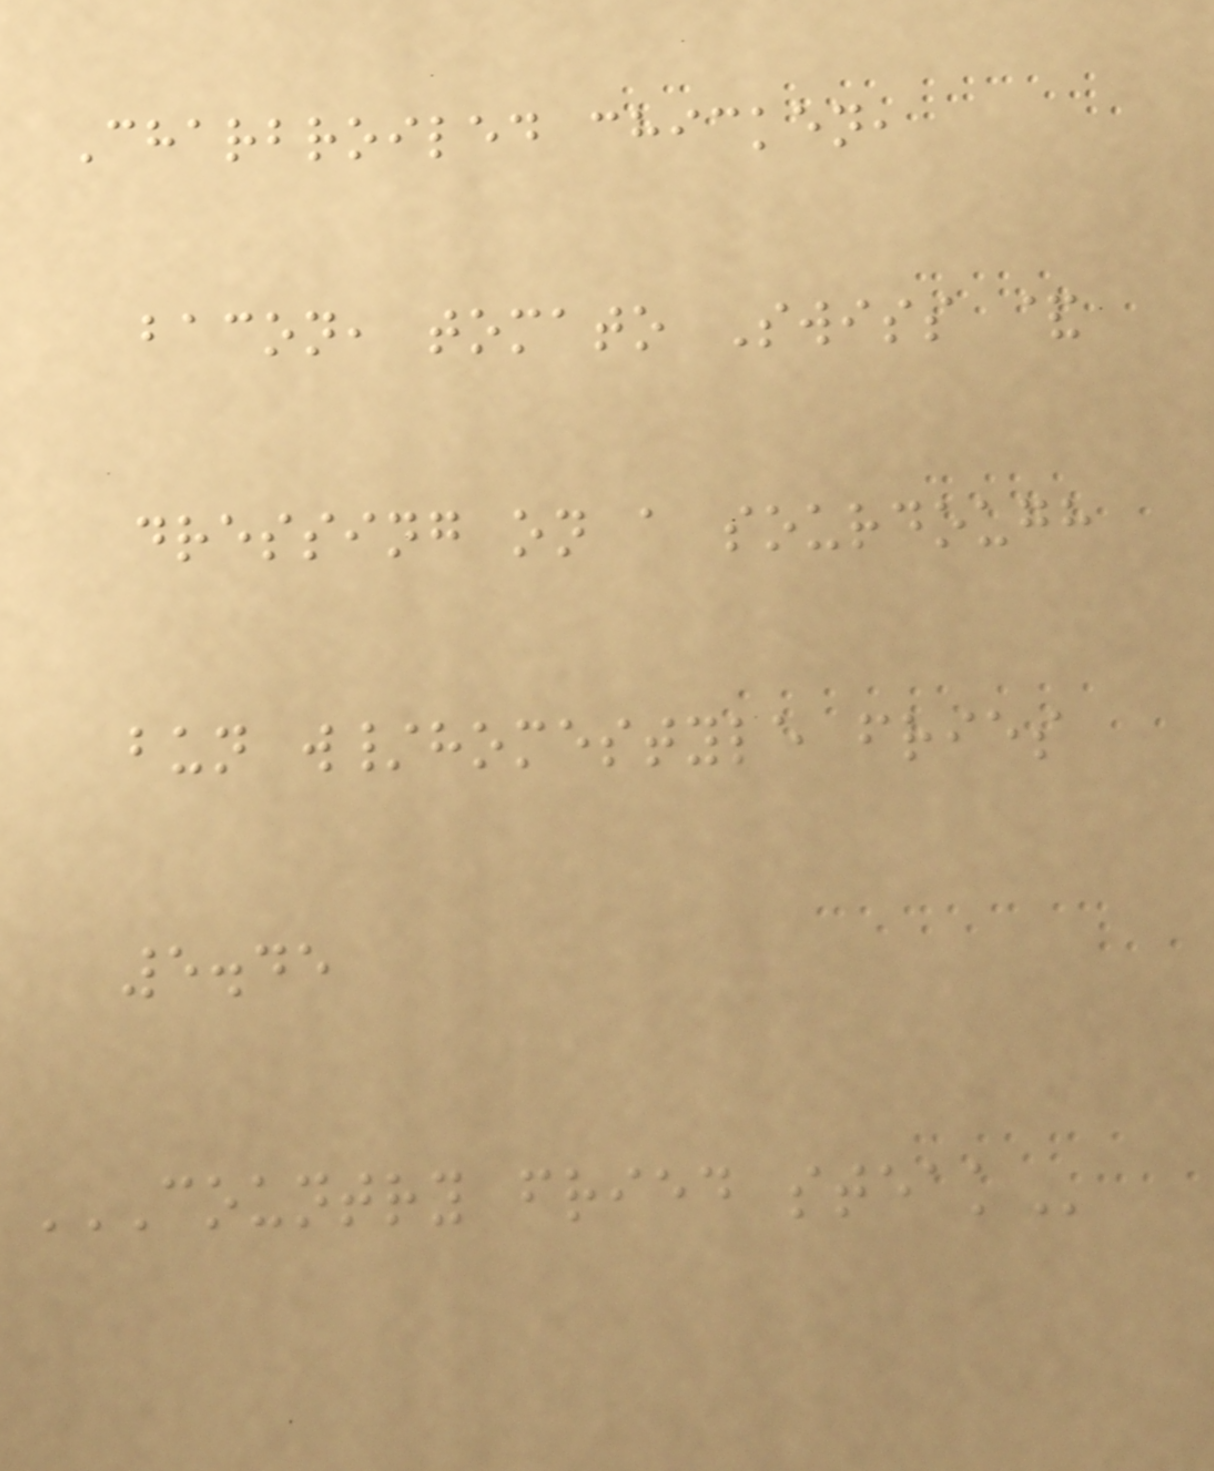Charbroiled chicken,
bacon, tomato Swiss &
dressing on a sourdough
bun w/homestyle fries
5.45
COUNTRY FRIED STEAK
